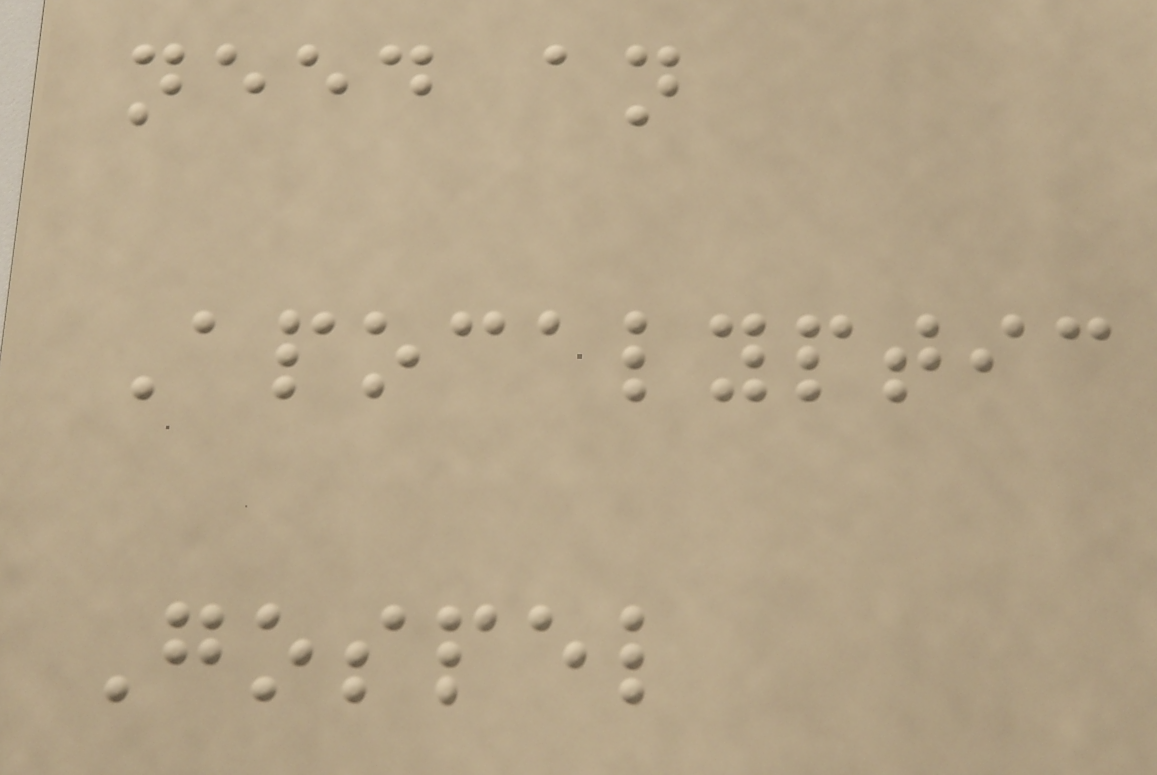need an
Apocalyptic
Gospel
